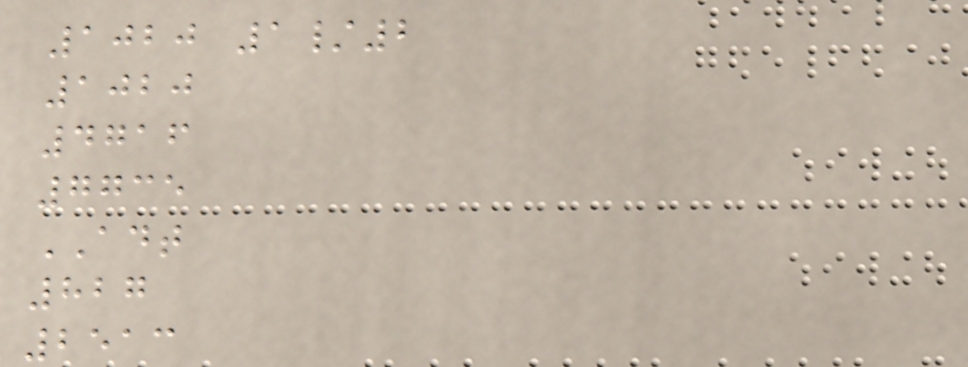1020 1/2
1020
4716
7735
ADT
827
2513
